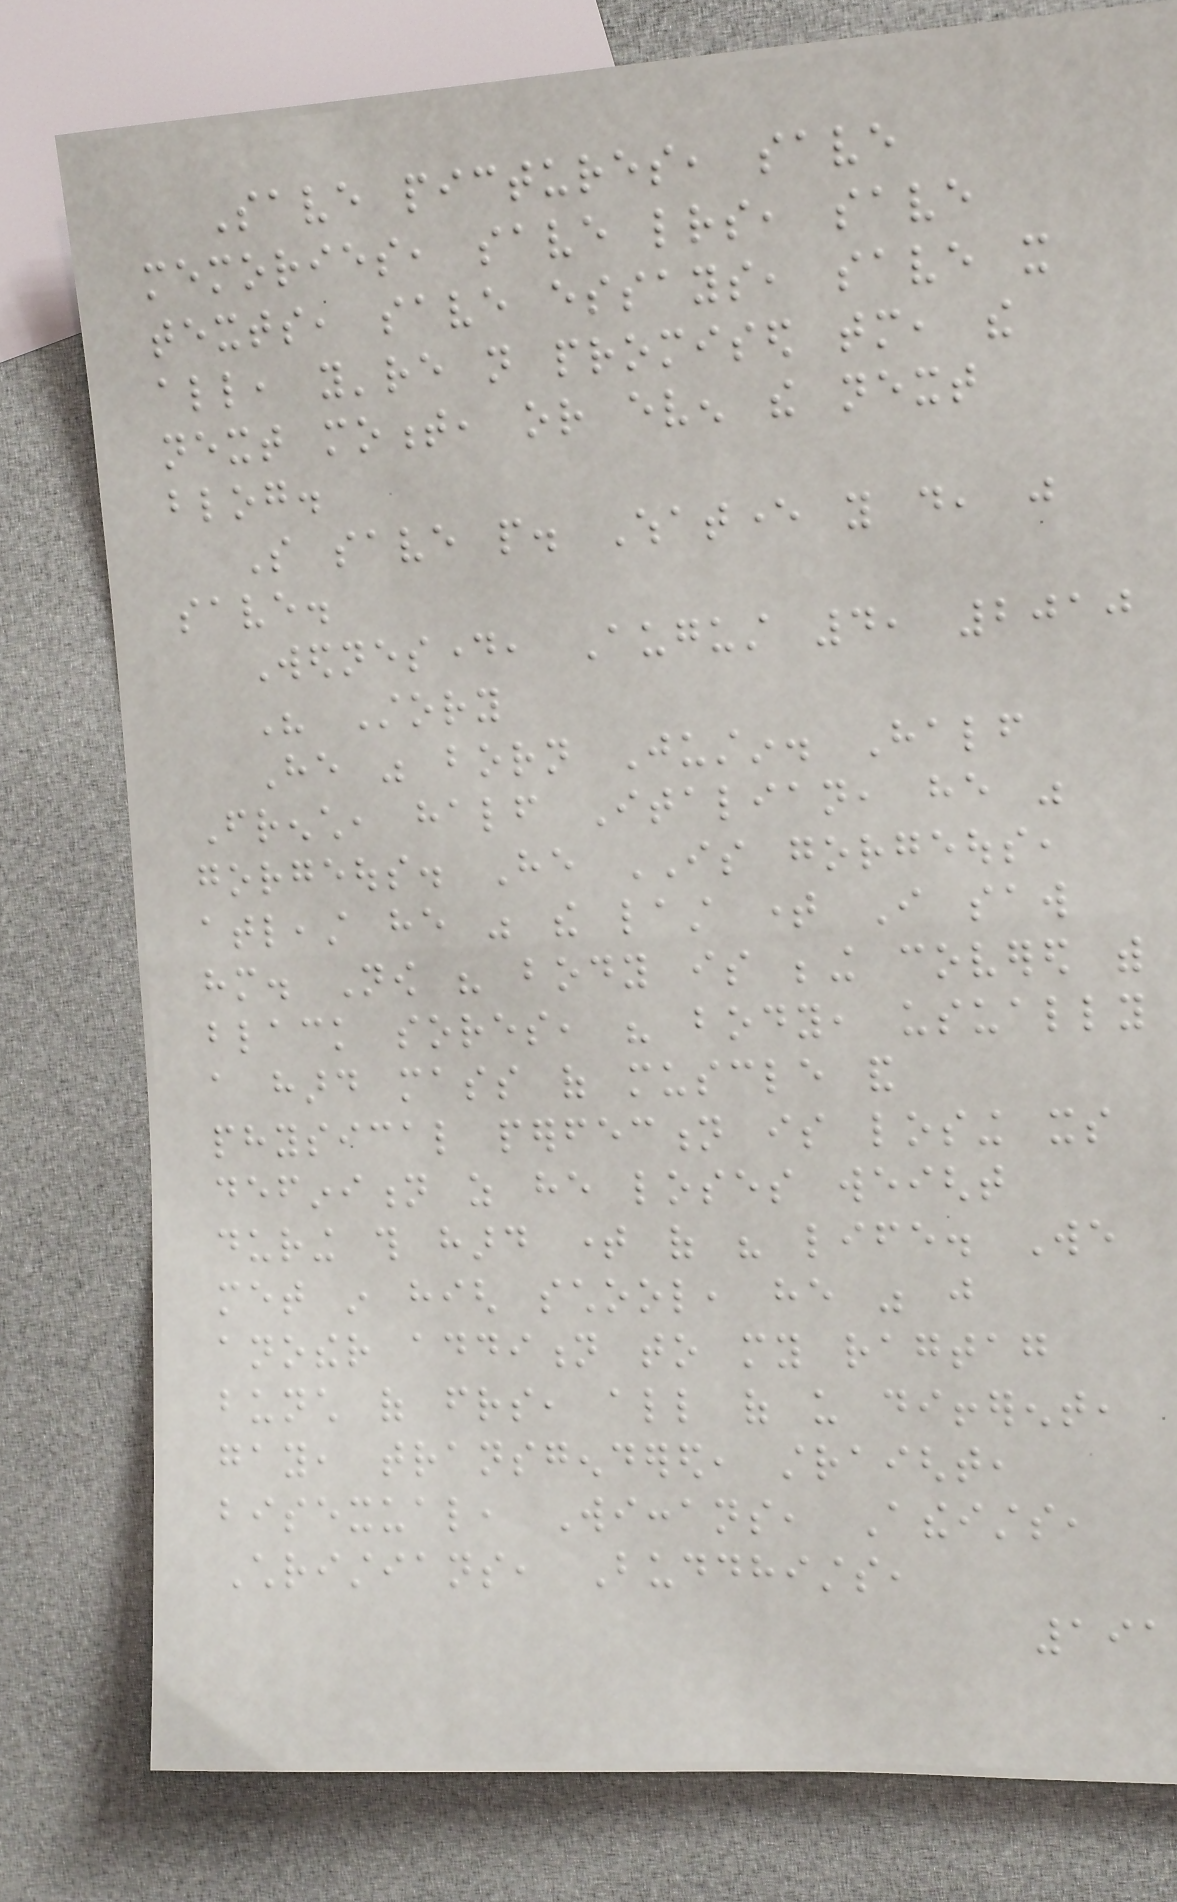Save pictures, save
memories, save letters, save
texts, save essays, save it
all, you're not promised tomorrow, the
next moment, or even the next
blog.
So save people. Whatever you do, just
save.
Wednesday, August 4, 2010
His Story
He was born Justin. Half
French, half Italian, he was
gorgeous. He IS gorgeous,
atleast he was the last time I saw
him. Now his body is being covered with
black sores, his body, usually
a hard mass of muscle and
physical perfection is losing its
definition as he loses weight
during this hard time of his life. We
met in high school, he was just
another addition to my ragtag
bunch of friends, all of us different,
gay, transgendered, straight,
bisexual, Wiccans, Atheists,
Christians, Buddhists,
191
